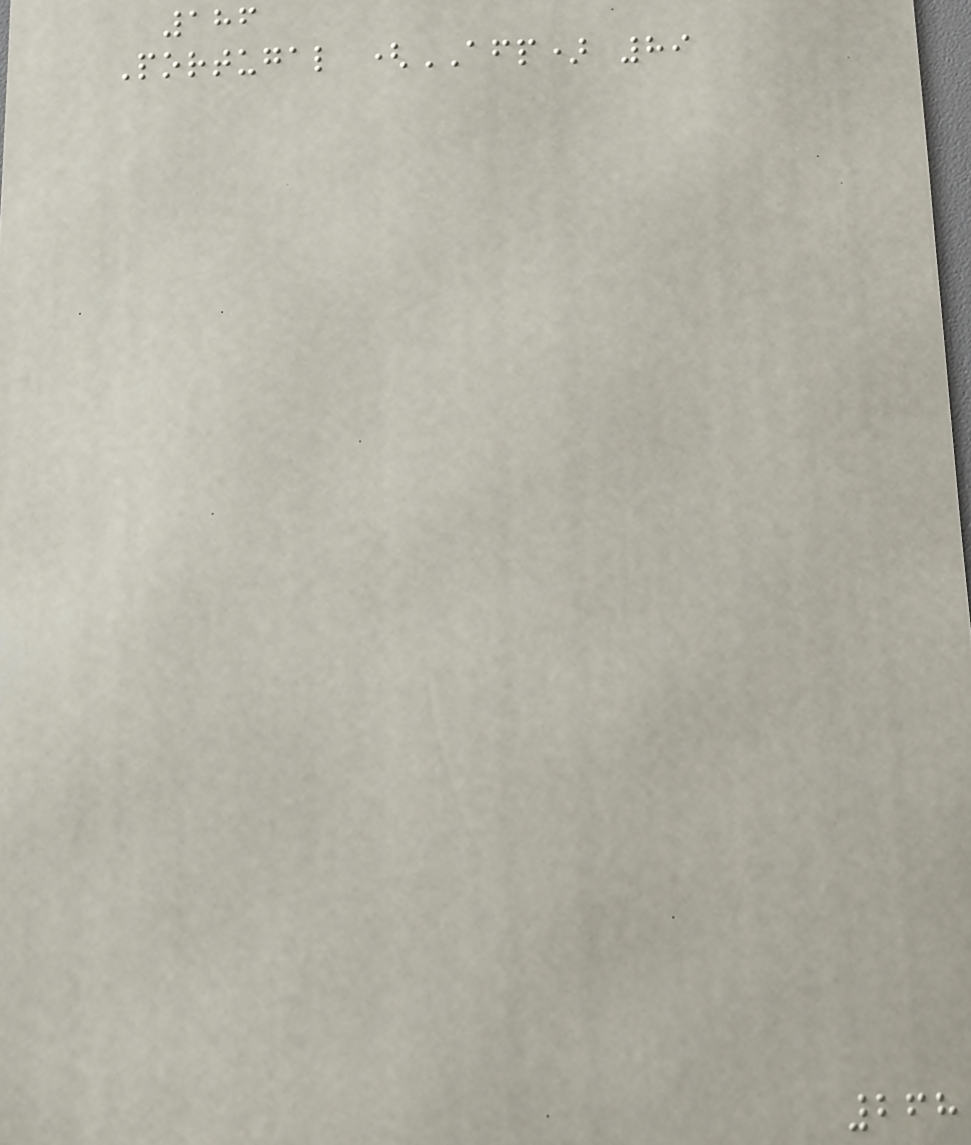186
Portugal (AFP) 89
268
